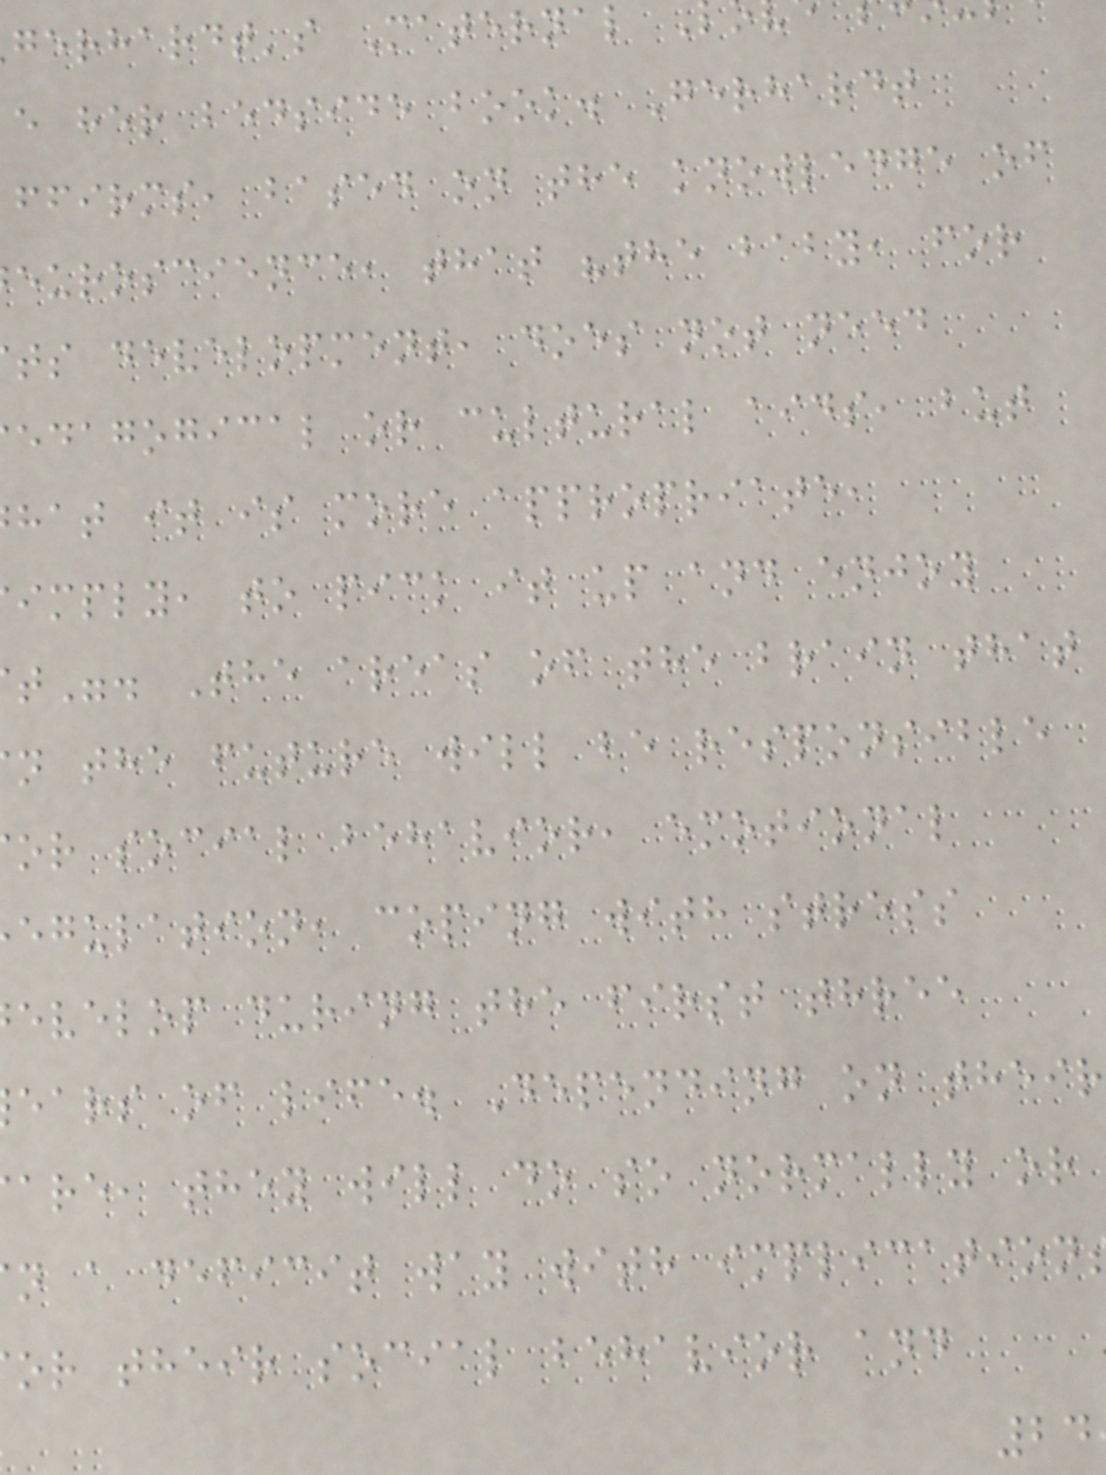gerhardt's Maternal
e her bedside book. Gerhardt
ffirms, based on the knowledge of
euroscience, that "the baby, for
ts development, does not need
edagogical or cultural aids, but
hat it is more appropriate,
imply, to pick it up and enjoy
t". The areas of the brain that
n the future will be responsible
or social behavior, emotional
egulation, coping with stress
evelop during the first three
ears of life. Depending on their
are, they will do so normally or
n a deficit way with implication
or their social behavior and
